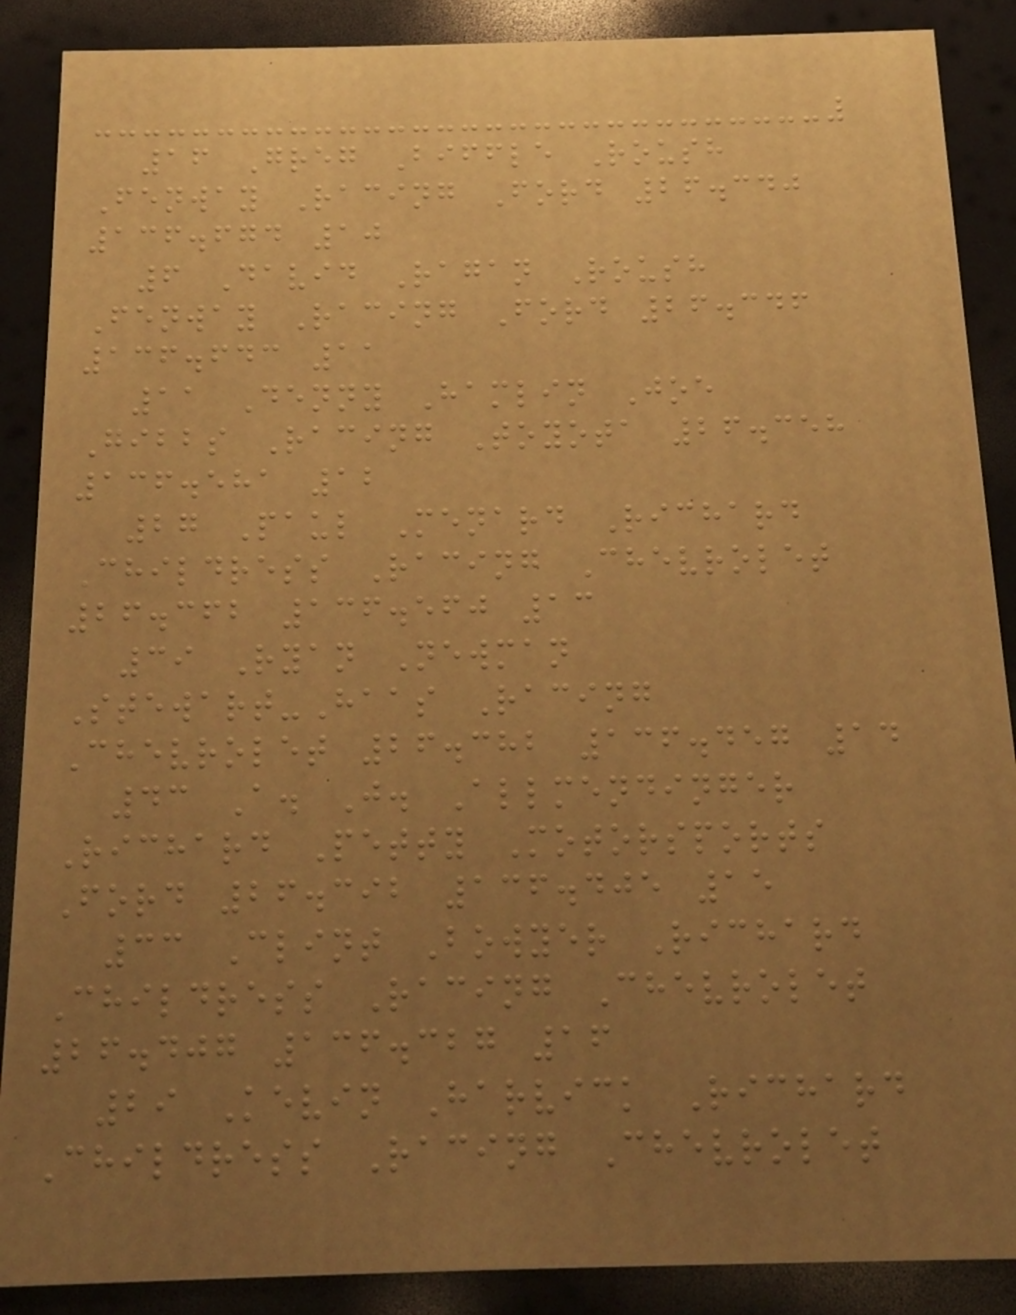16 Greg Biffle Roush
Fenway Racing Ford 26.340
136.674 10
6 David Ragan Roush
Fenway Racing Ford 26.346
136.643 11
11 Denny Hamlin Joe
Gibbs Racing Toyota 26.358
136.581 12
27 Paul Menard Richard
Childress Racing Chevrolet
26.362 136.560 13
39 Ryan Newman
Stewart-Haas Racing
Chevrolet 26.382 136.457 14
43 A. J. Allmendinger
Richard Petty Motorsports
Ford 26.392 136.405 15
33 Clint Bowyer Richard
Childress Racing Chevrolet
26.407 136.327 16
29 Kevin Harvick Richard
Childress Racing Chevrolet
